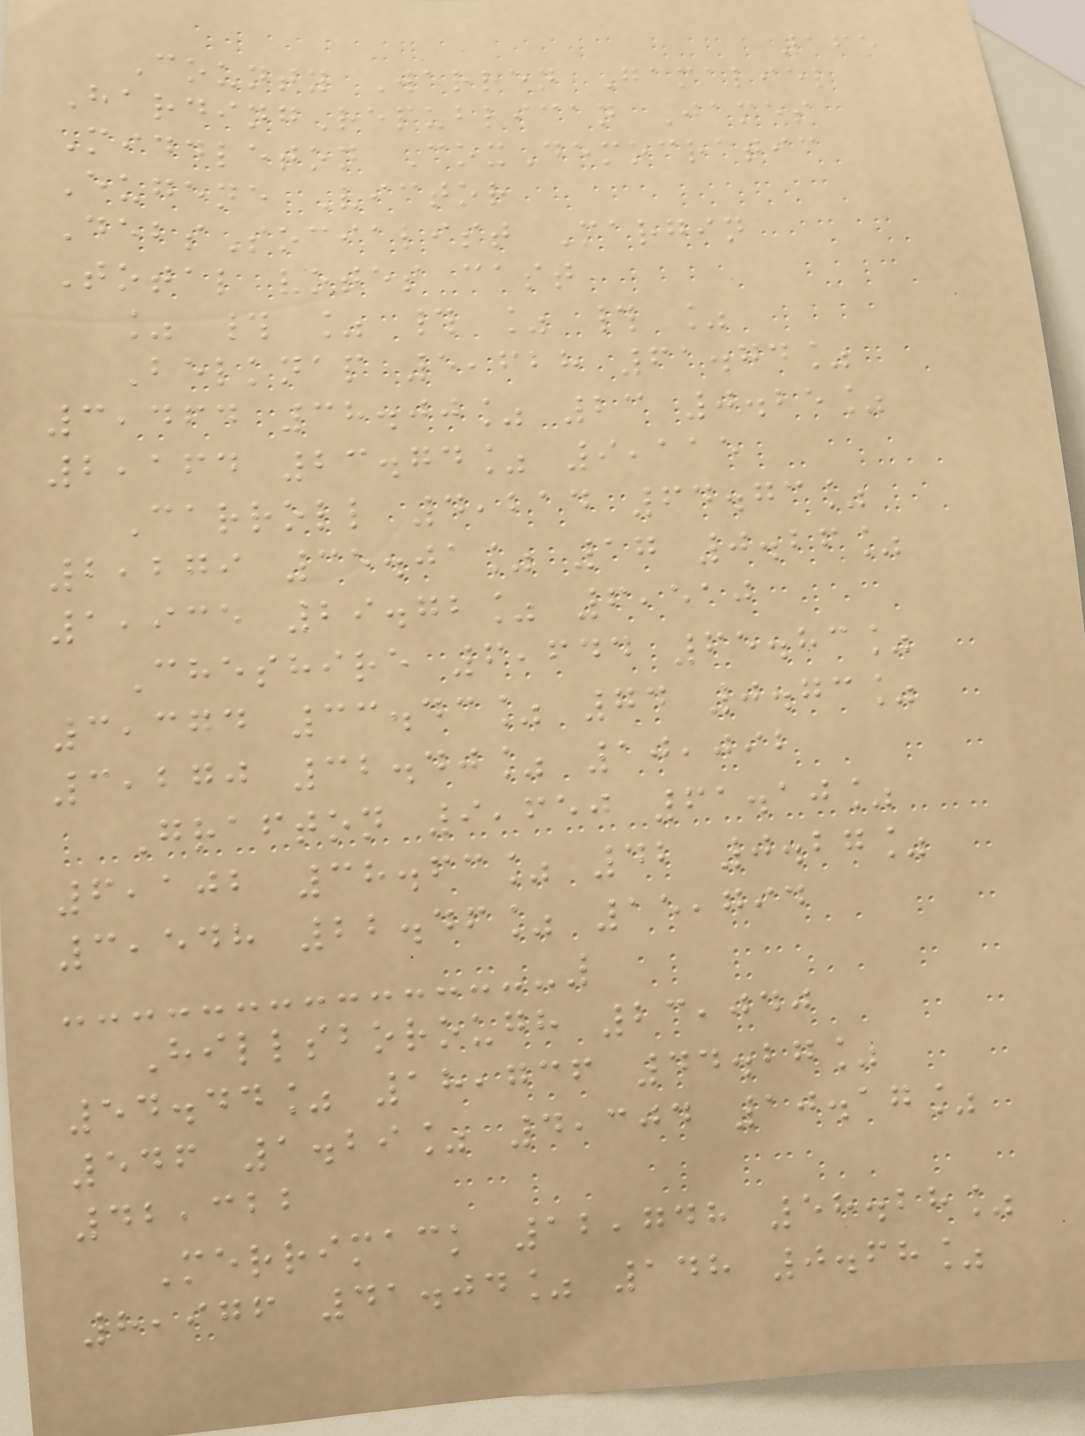165
County Warren Gamaliel
HardingRepublican James
Middleton CoxDemocratic
Eugene Victor
DebsSocialist Margin
Total votes cast
% # % # % # %
Belknap 5,628 61.74%
3,464 38.00% 23 0.25%
2,164 23.74% 9,115
Carroll 4,214 64.73%
2,279 35.01% 17 0.26%
1,935 29.72% 6,510
Cheshire 6,644 65.83%
3,374 33.43% 74 0.73%
3,270 32.40% 10,092
Grafton 9,650 61.10%
6,102 38.63% 42 0.27%
3,548 22.46% 15,794
Hillsborough 23,040
54.44% 18,736 44.27%
546 1.29% 4,304 10.17%
42,322
Merrimack 12,748 58.28%
8,976 41.04% 148 0.68%
